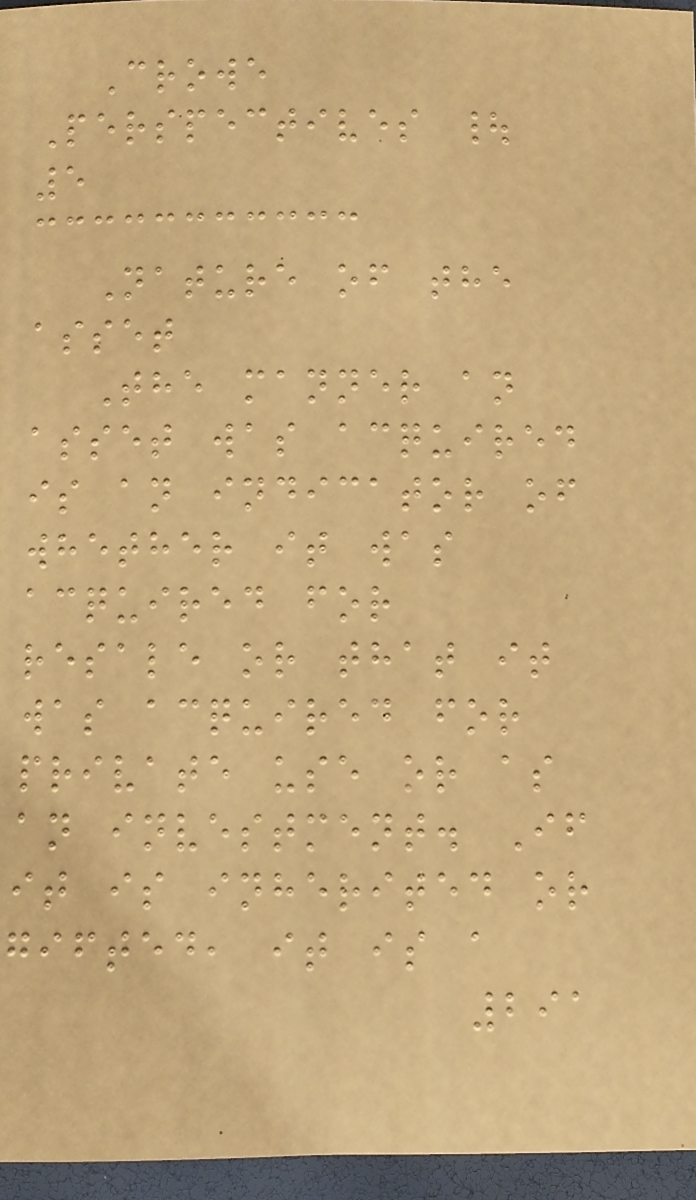Crowe
Perspectives |
5
Nature of the
asset
The manner an
asset was acquired
is an indicator of
whether it was
acquired for
resale or that it
was acquired for
private use or as
an investment. If
it is inherited or
gifted, it is a
291
